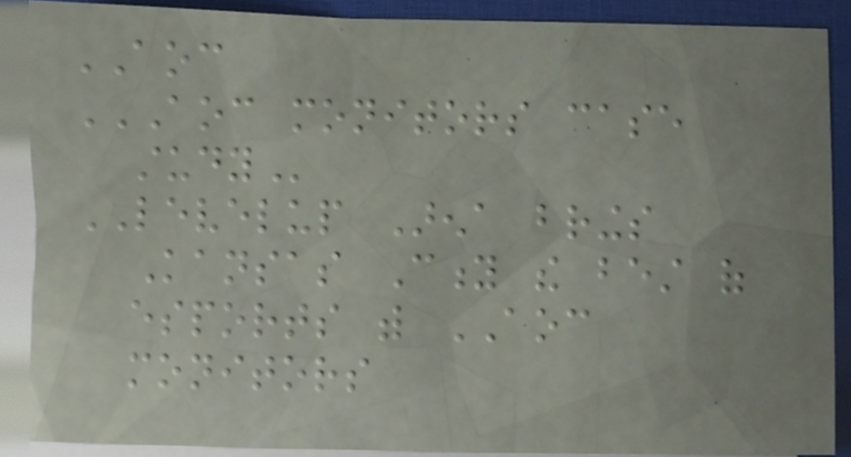AOC
AOC MONITORS CASE
STUDY
LEVELUP Arena brings
Kansas City the best of
esports with AOC
monitors
